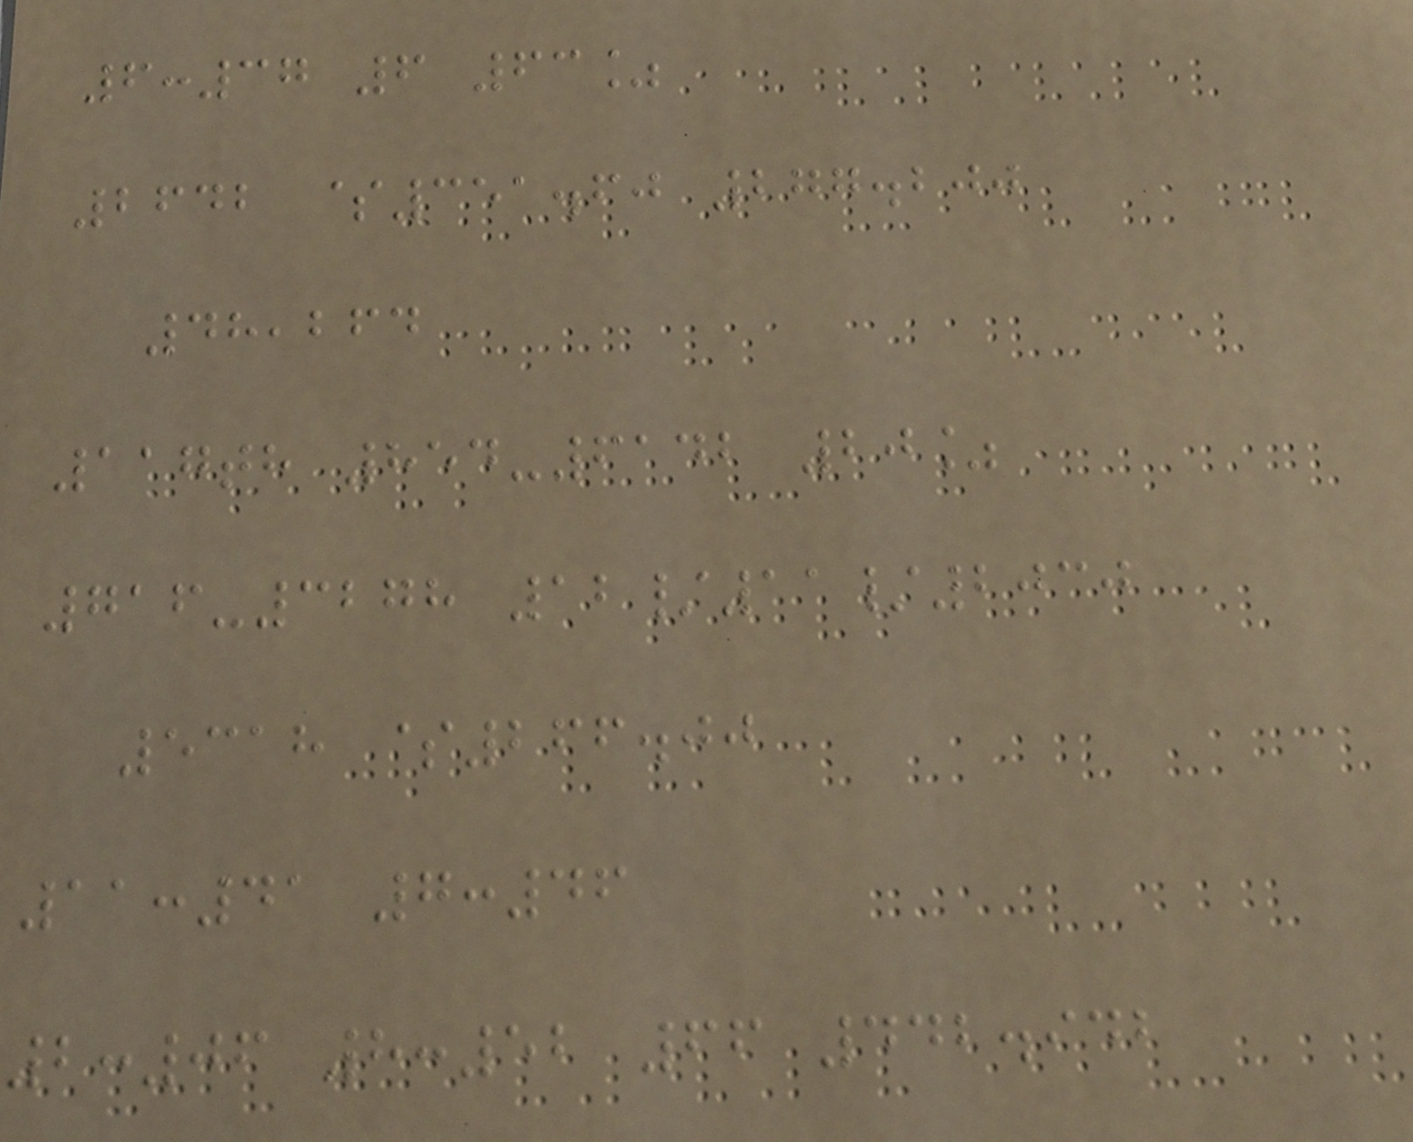6:37 6 63%
2642 $351.60 277.200
48,264
117th 854-6142 20%
716-3278 12/11/2030
5318 $266.00
11:41 7:46
2:06 8:52 66 442.942
